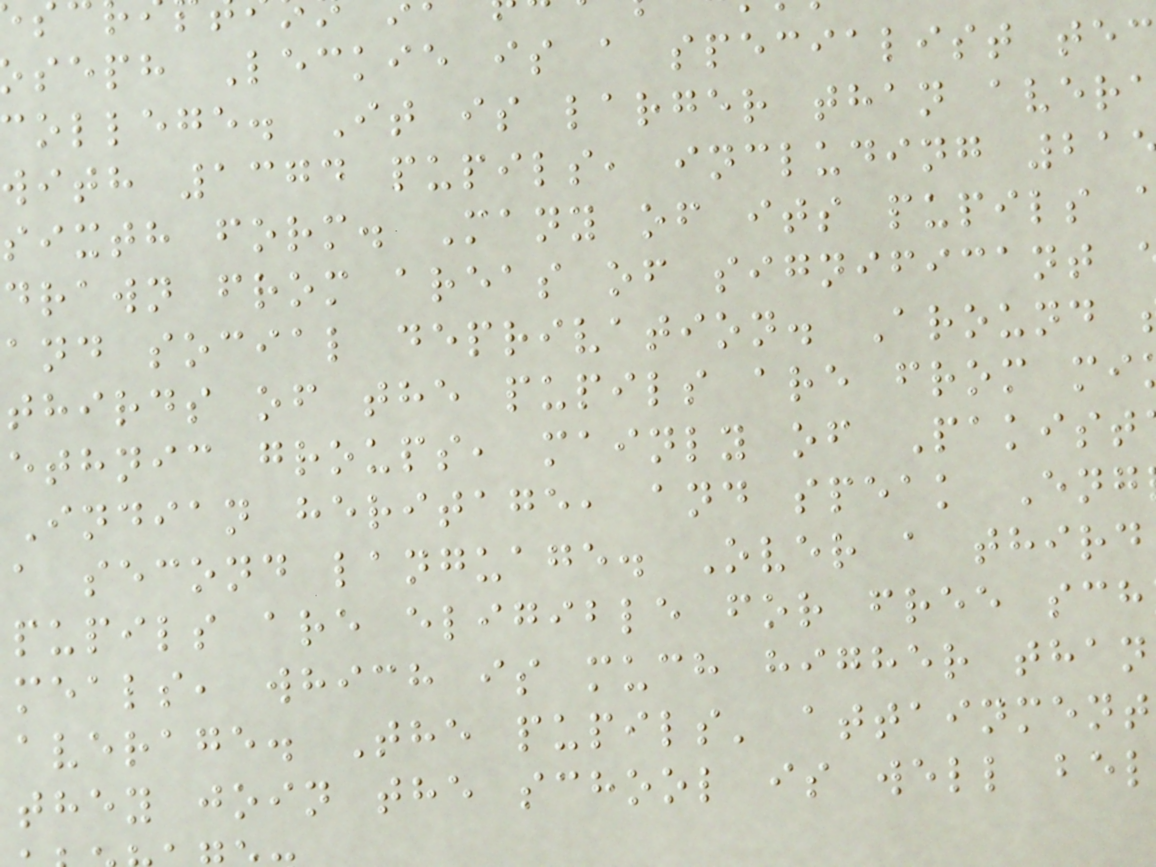seph Leckie is a specialist tec
ollege. It is larger than avera
with 1374 pupils, including 21
sixth form. Many of its pupils
drawn from areas of significant
and social deprivation. Around
thirds of the pupils are from mi
ethnic groups, mainly of Pakist
Indian heritage, and speak Eng
a second language. Over a third
pupils are eligible for free sch
meals, which is much higher than
average. The pupils' attainment
they join the school is well bel
